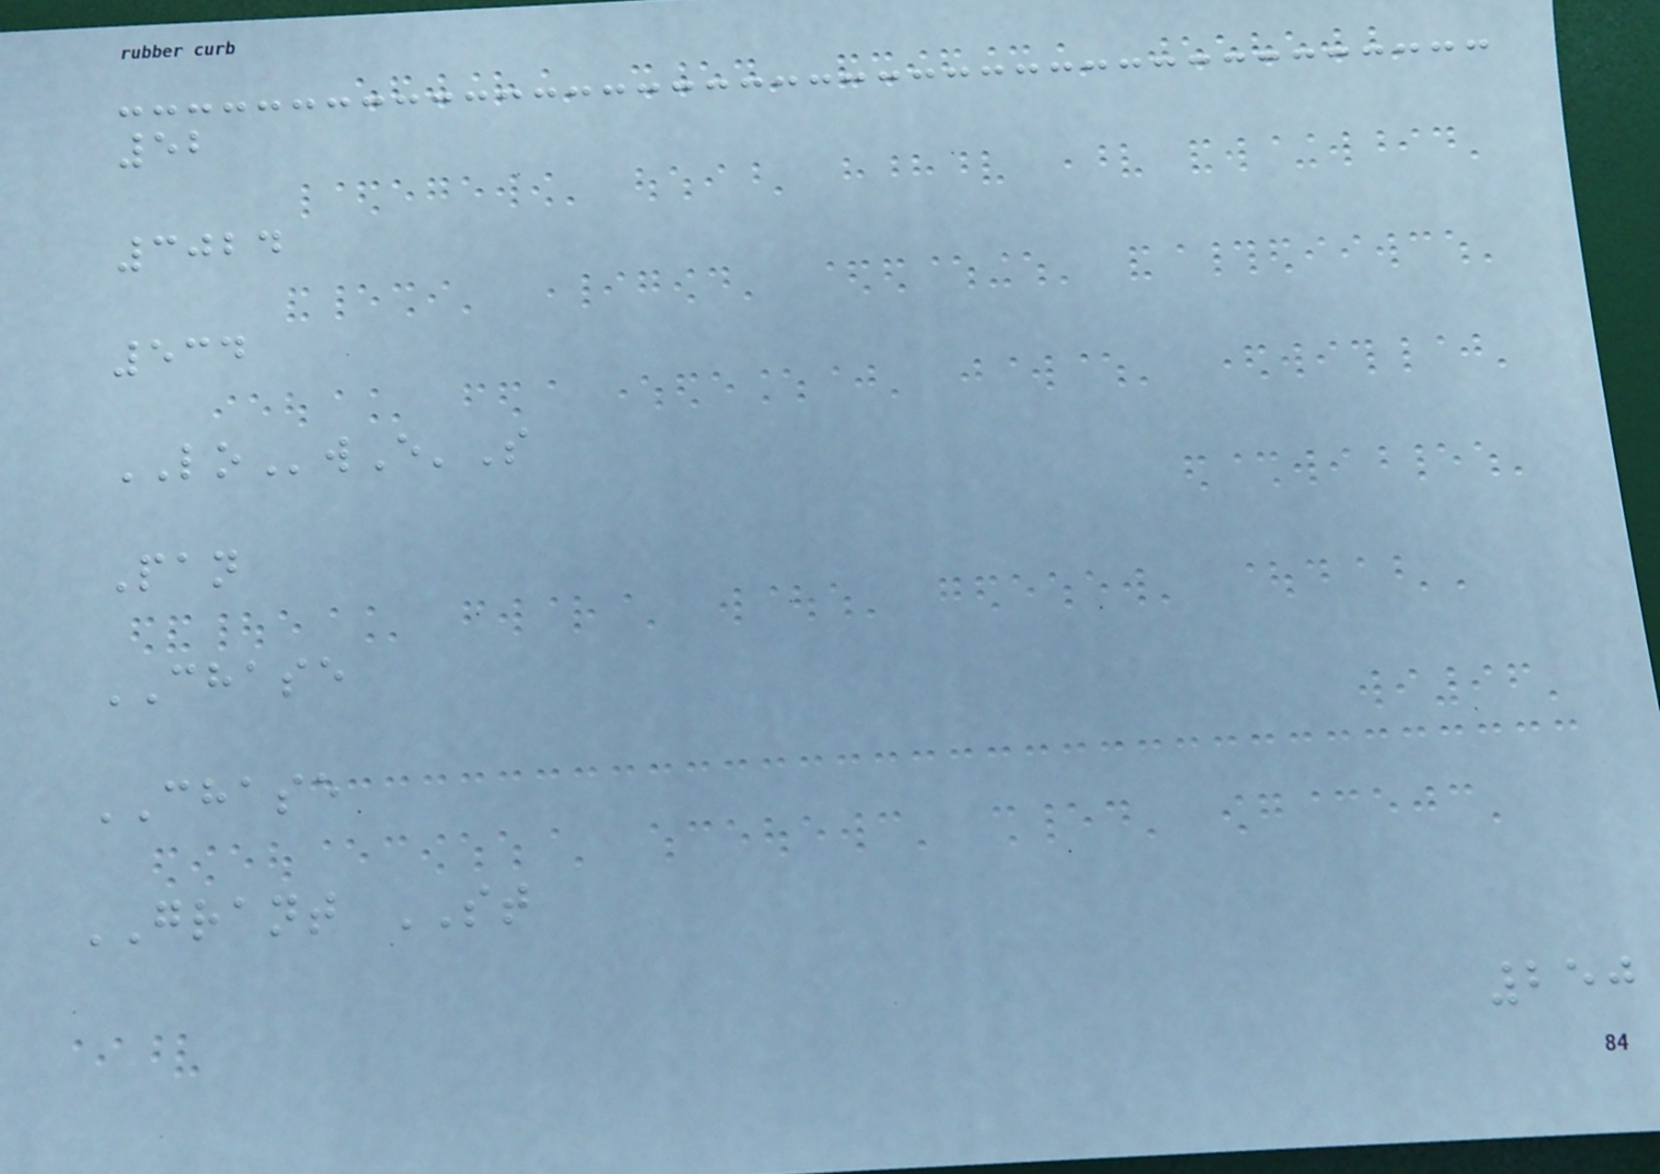52
3024
534
LOwE'S
Pan
CHASE
CHASE
GRANT ST
250
